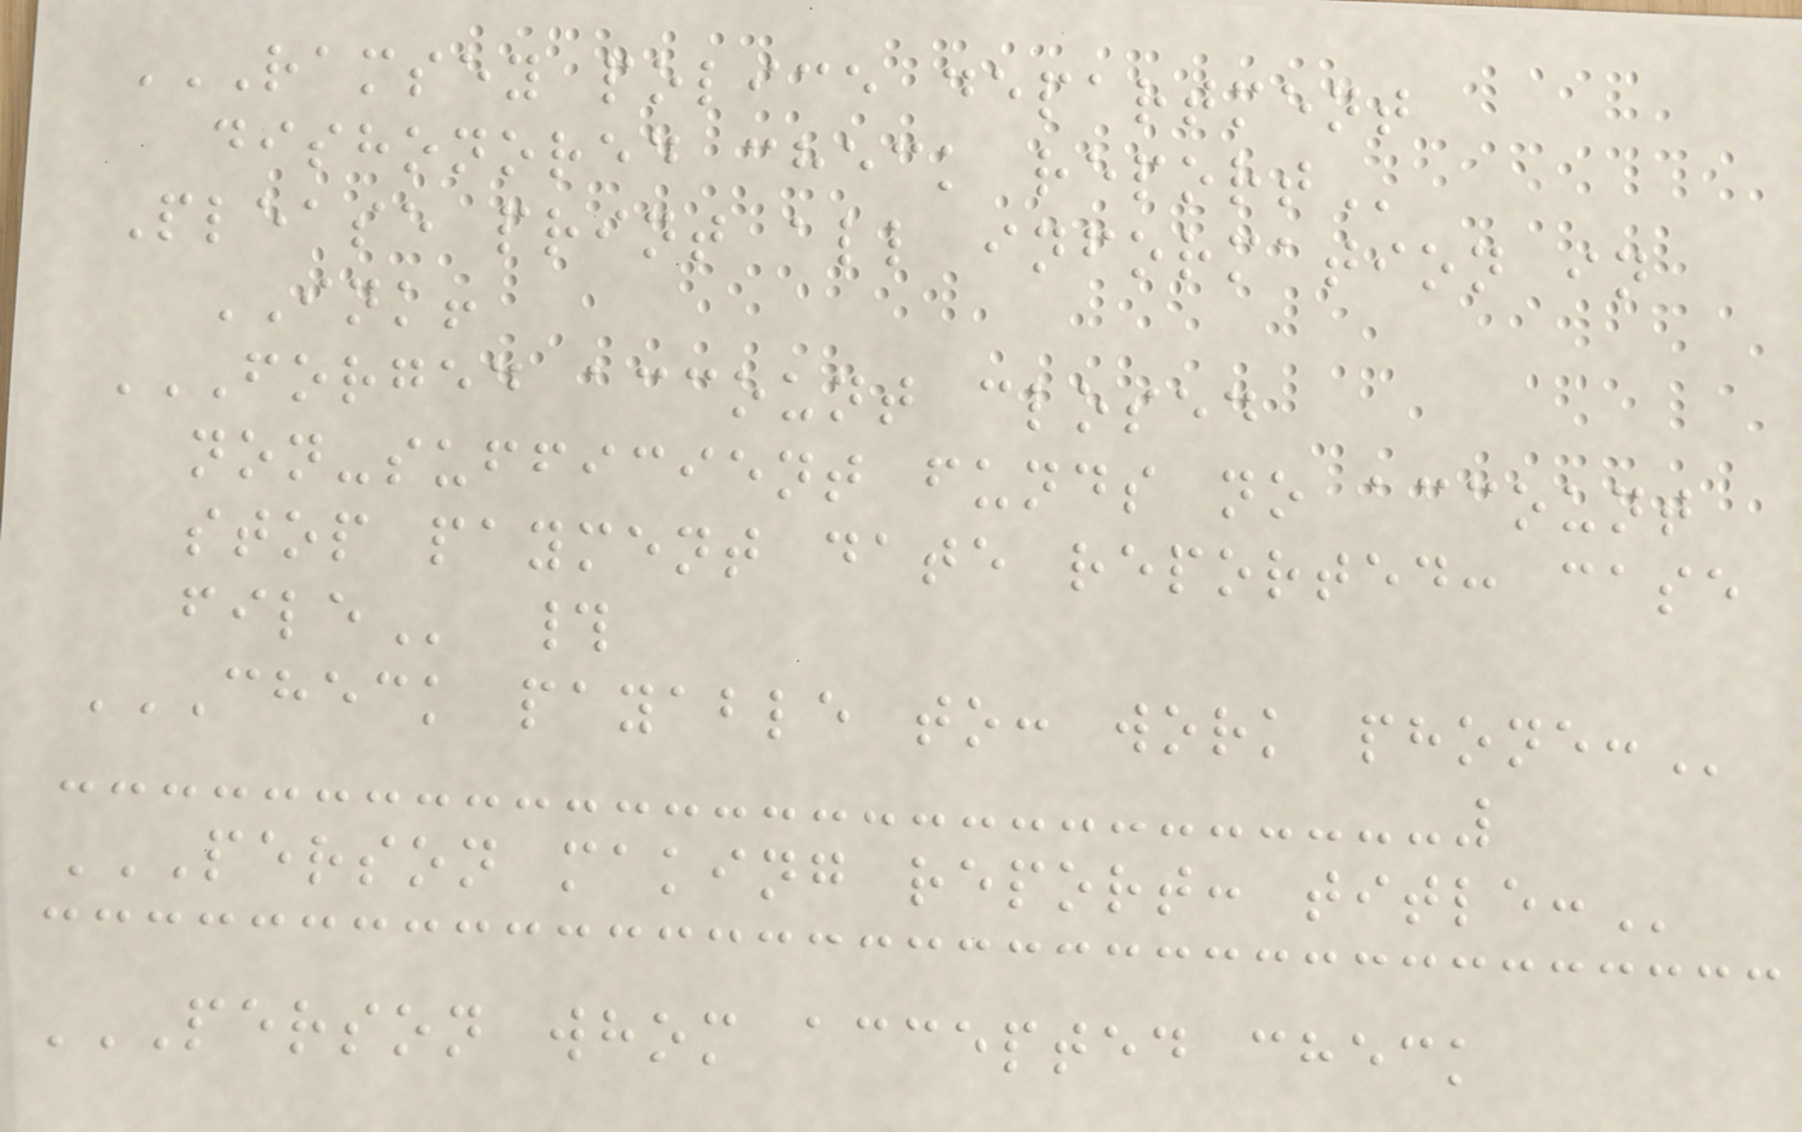RAMSEY POLICE DEPARTMENT
DISHONORED CHECK REPORT
Please print all information in
INK!
FORGED ACCOUNT CLOSED
NON-SUFFICIENT FUNDS NO ACCOUNT
STOP PAYMENT DATE REPORTED: CASE
FILE #
CHECK PAYABLE TO: WORK PHONE:
PERSON MAKING REPORT: TITLE:
PERSON WHOM ACCEPTED CHECK
